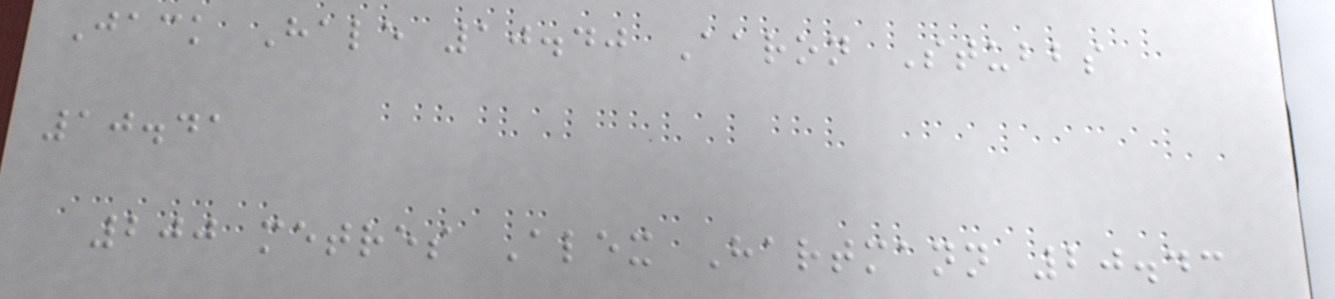Jack Hale 10.40 Aaron Stubbs
10.41
200 metres Alex Hartmann 20.43
